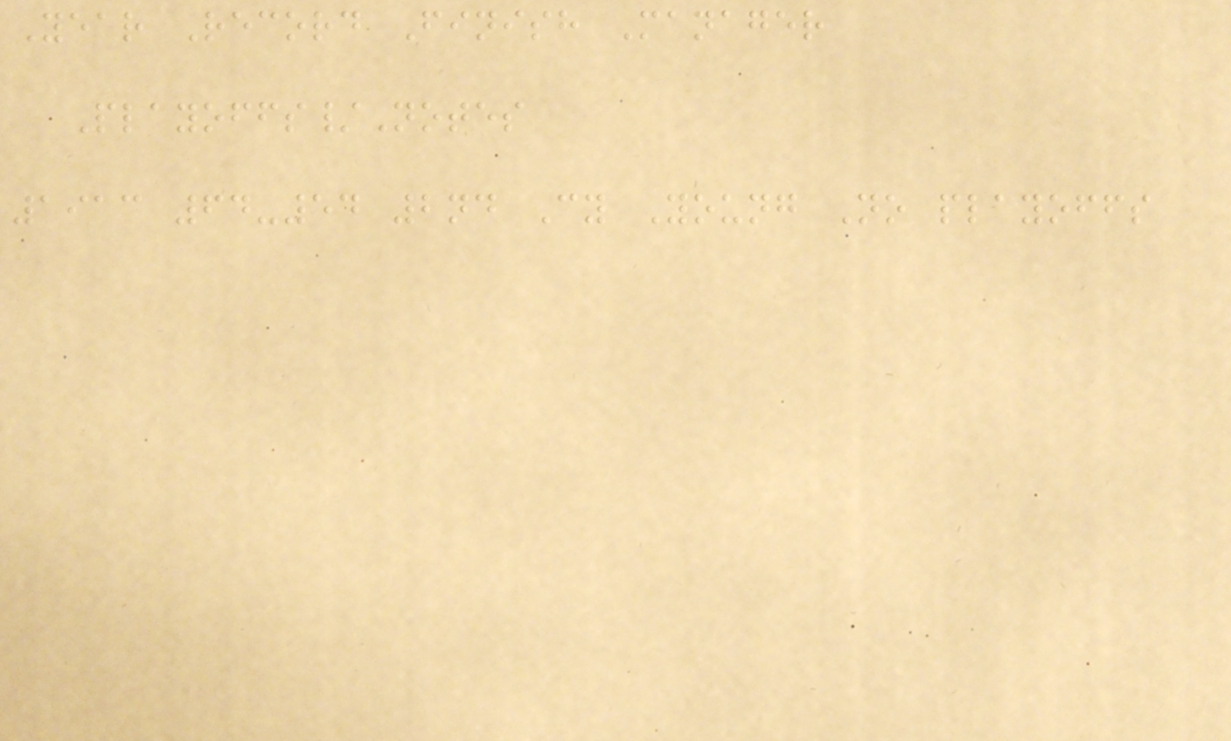Year Record Finish Manager
Playoffs/Notes
1913 64-54 2nd Cy Young No playoffs
